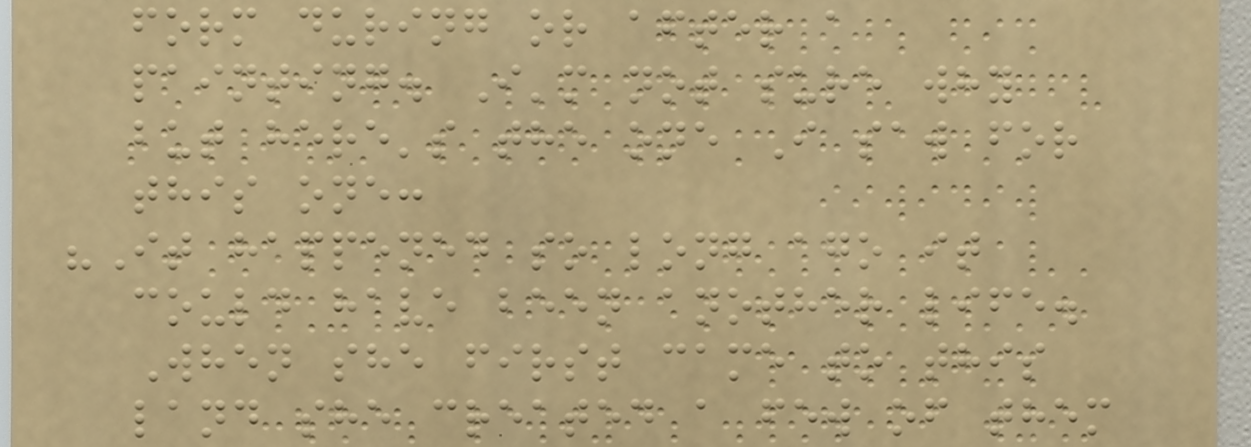form during or after a
painting. I'm not sure why
but here's the one I saw for
this one:
"It happened so long ago it
could have been another life.
When she first came to this
land she created a few of them
